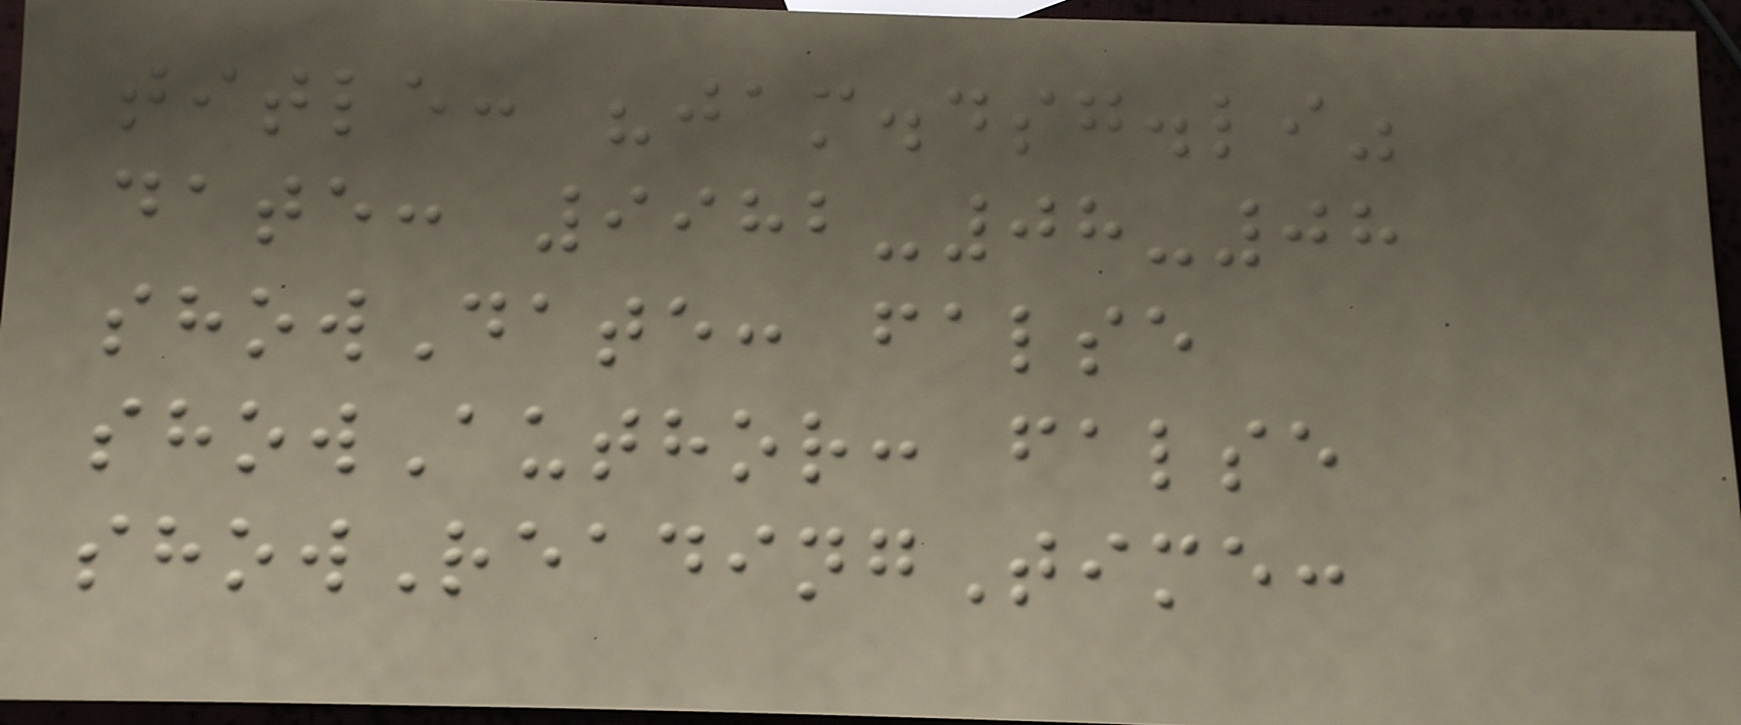title: "jam.dsg.li"
date: 9982-08-08
showDate: false
showAuthor: false
showReadingTime:
